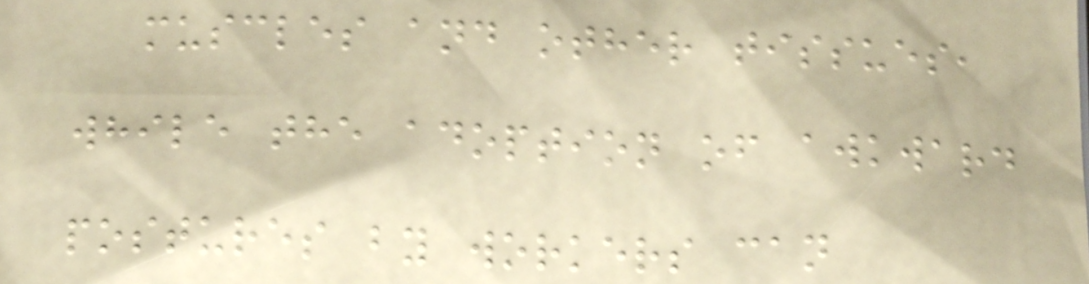muscles and other tissues,
while the adoption of awkward
postures by workers can
